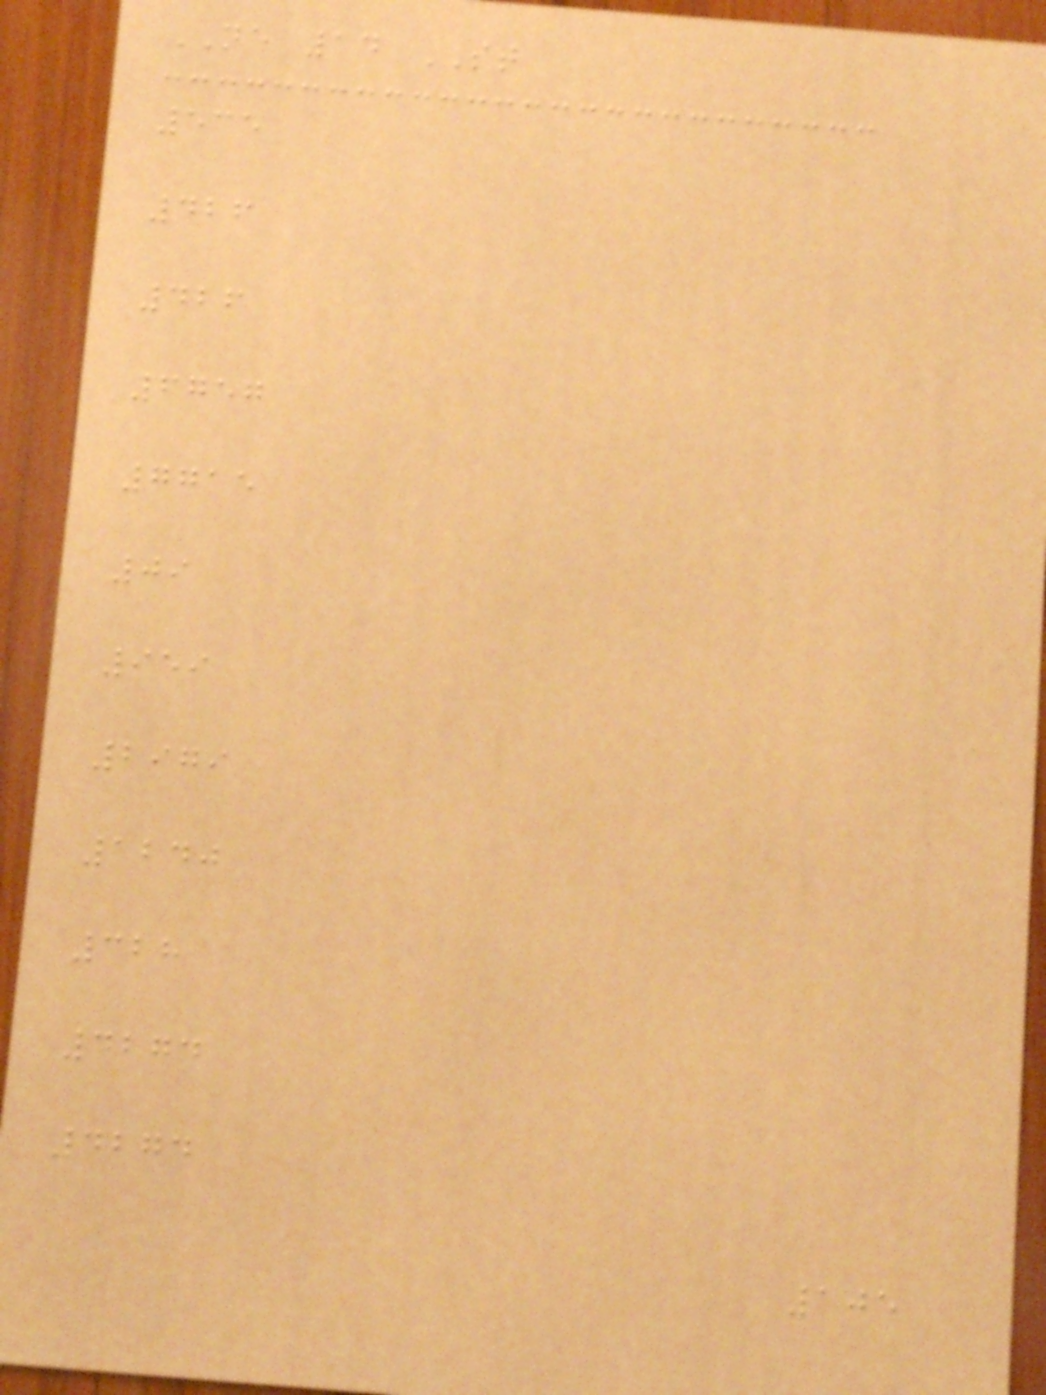NE 14 ST
535
426
426
6757
7715
09
959
2979
1240
328
4274
4274
105
